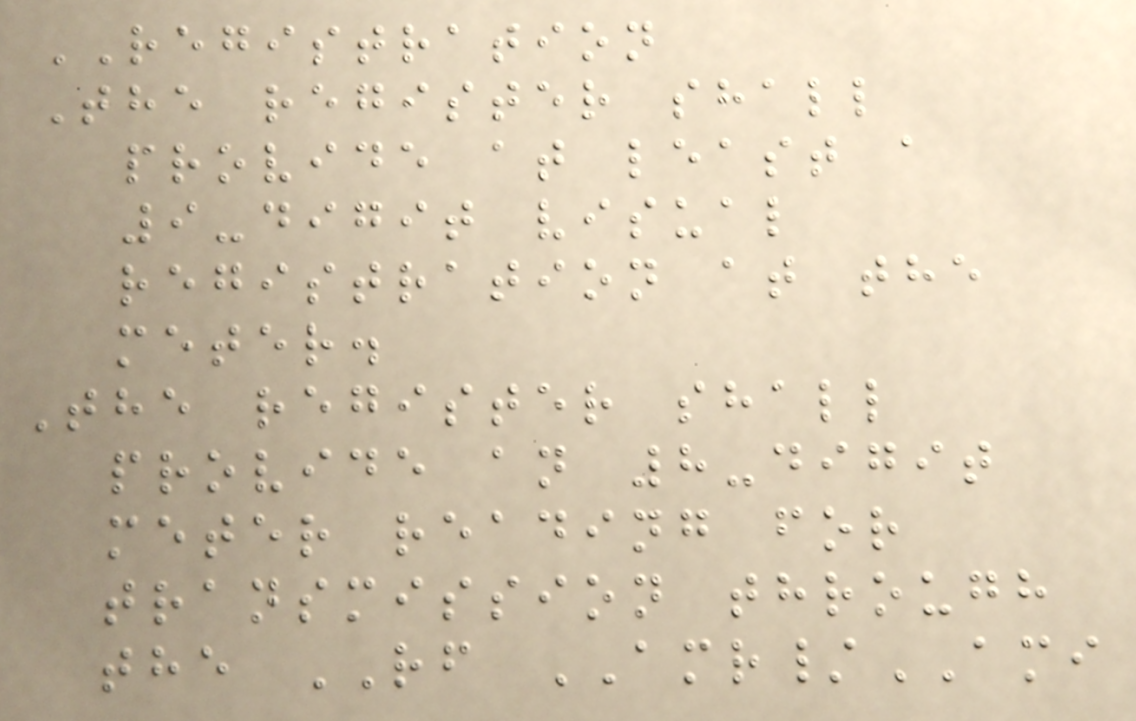REGISTRATION
The register shall
provide at least a
9-digit visual
registration at the
meter.
The register shall
provide an 8-digit
meter reading for
transmission through
the RF AMR/AMI
